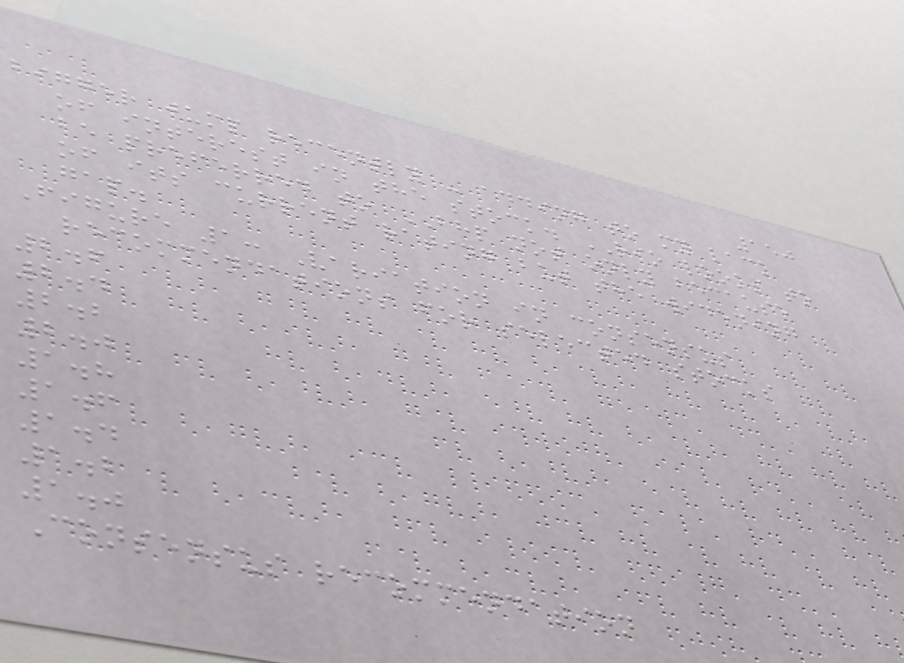150
bigger jump recently - adding to my lack
of interest in the stock. RIO looks to
be preferred to BHP not only because
of its current rating but the widening
gap.
Figure 1: Variation in consensus
recommendations for selected stocks
2.6
2.4
2.2
2.0
1.8
1.6
1.4
1.2
1.0
Consensus recommendation
